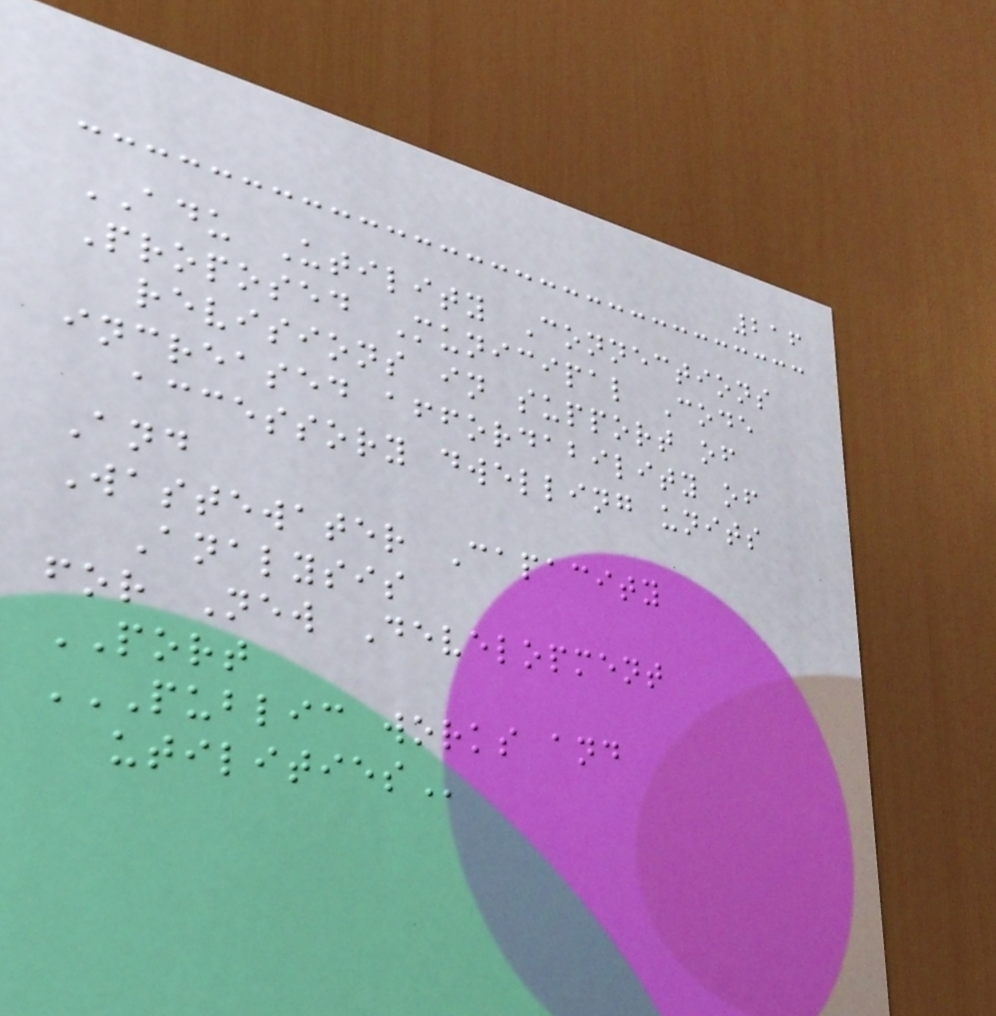216
ADU Utility Connections
Proposed Municipal Code
revisions in support of
increased affordability of
accessory dwelling units
And
Wastewater Capacity
Analysis
for New Development
PORT
PUBLIC WORKS AND
UTILITIES
